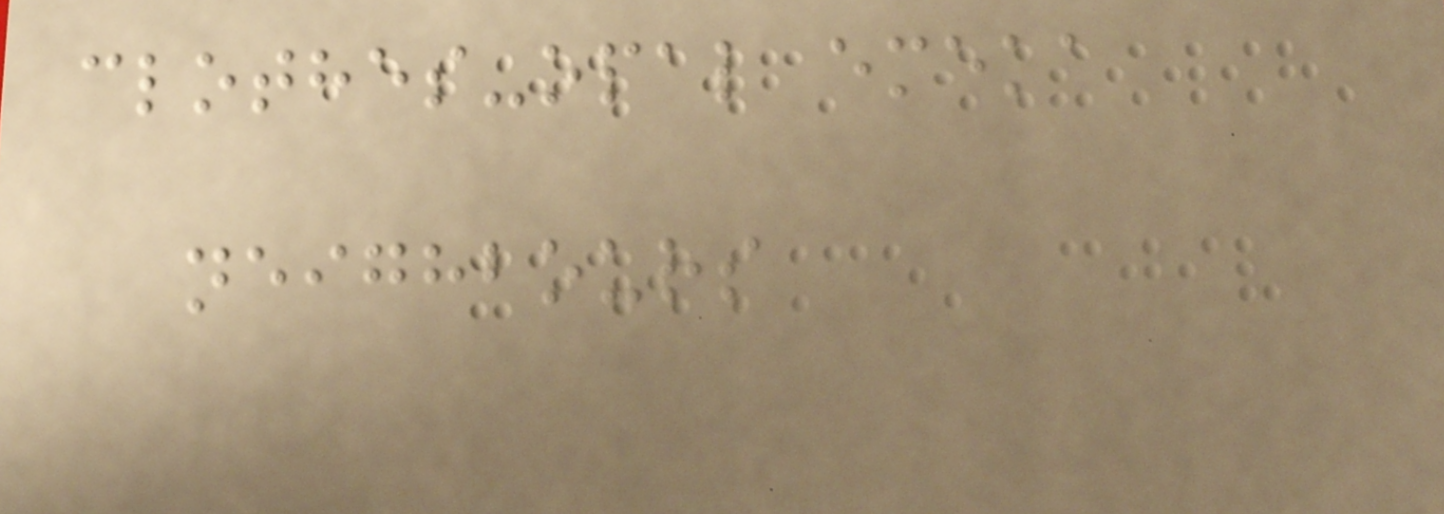clothes-opal emeka
neighbours
